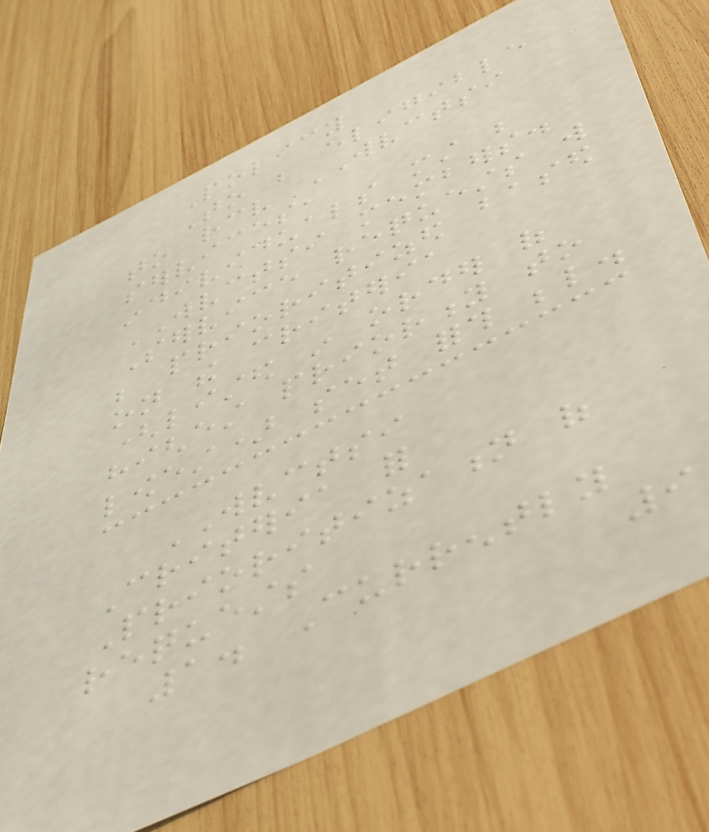Policy
To be eligible
to receive WVCTSI
services,
individuals must be
WVCTSI members.
Service requests will
be prioritized based
on the criteria
(listed in order of
highest priority to
lowest) set forth below.
WVCTSI
Criteria for
Prioritization of
requests
1. Currently
9
